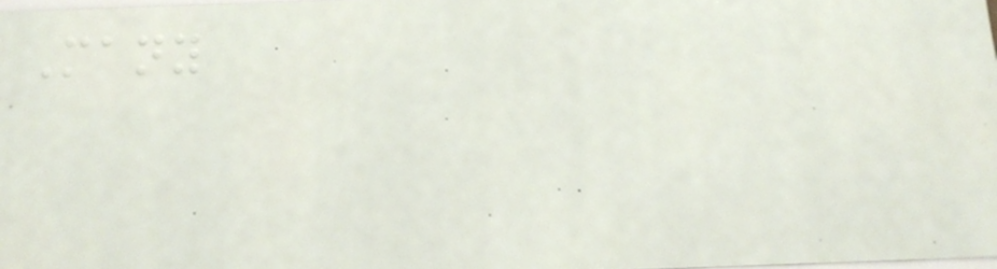Many
